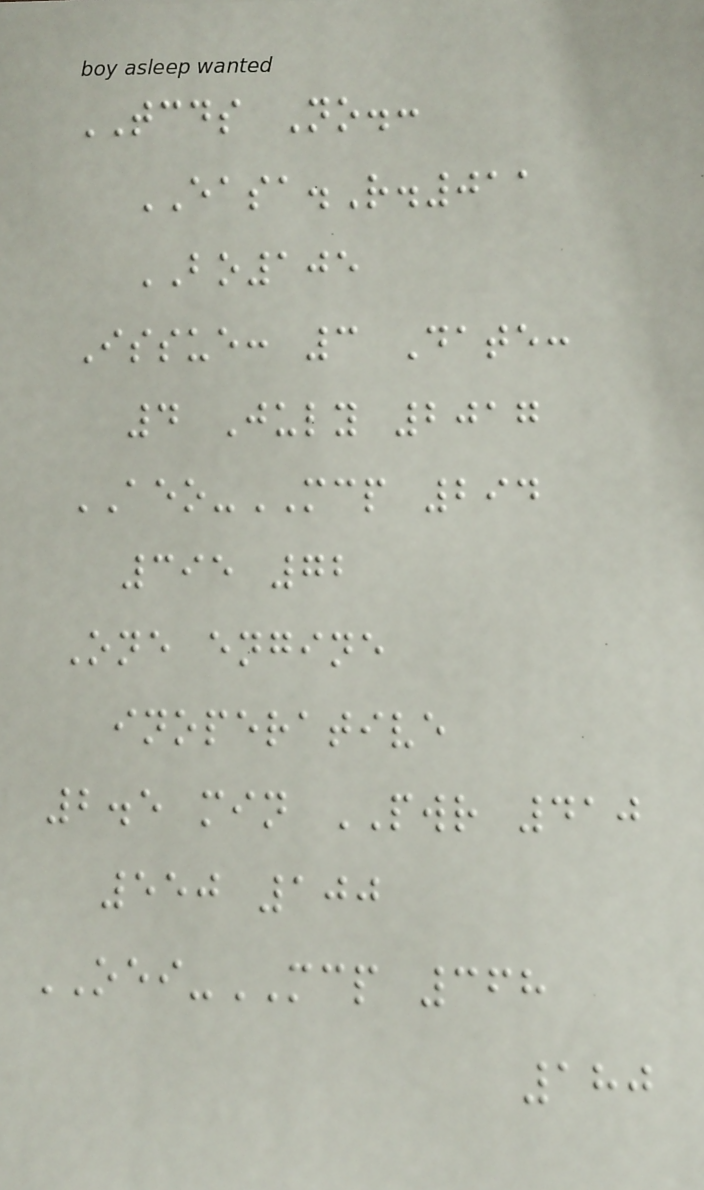TCDS No.:
EASA.R.011
BO105
Issue: 3 Date:
4 July 2017
AEO-MCP 294
395 72
One engine
inoperative
2.5 min PWR 410
550 100
OEI-MCP 368
180
